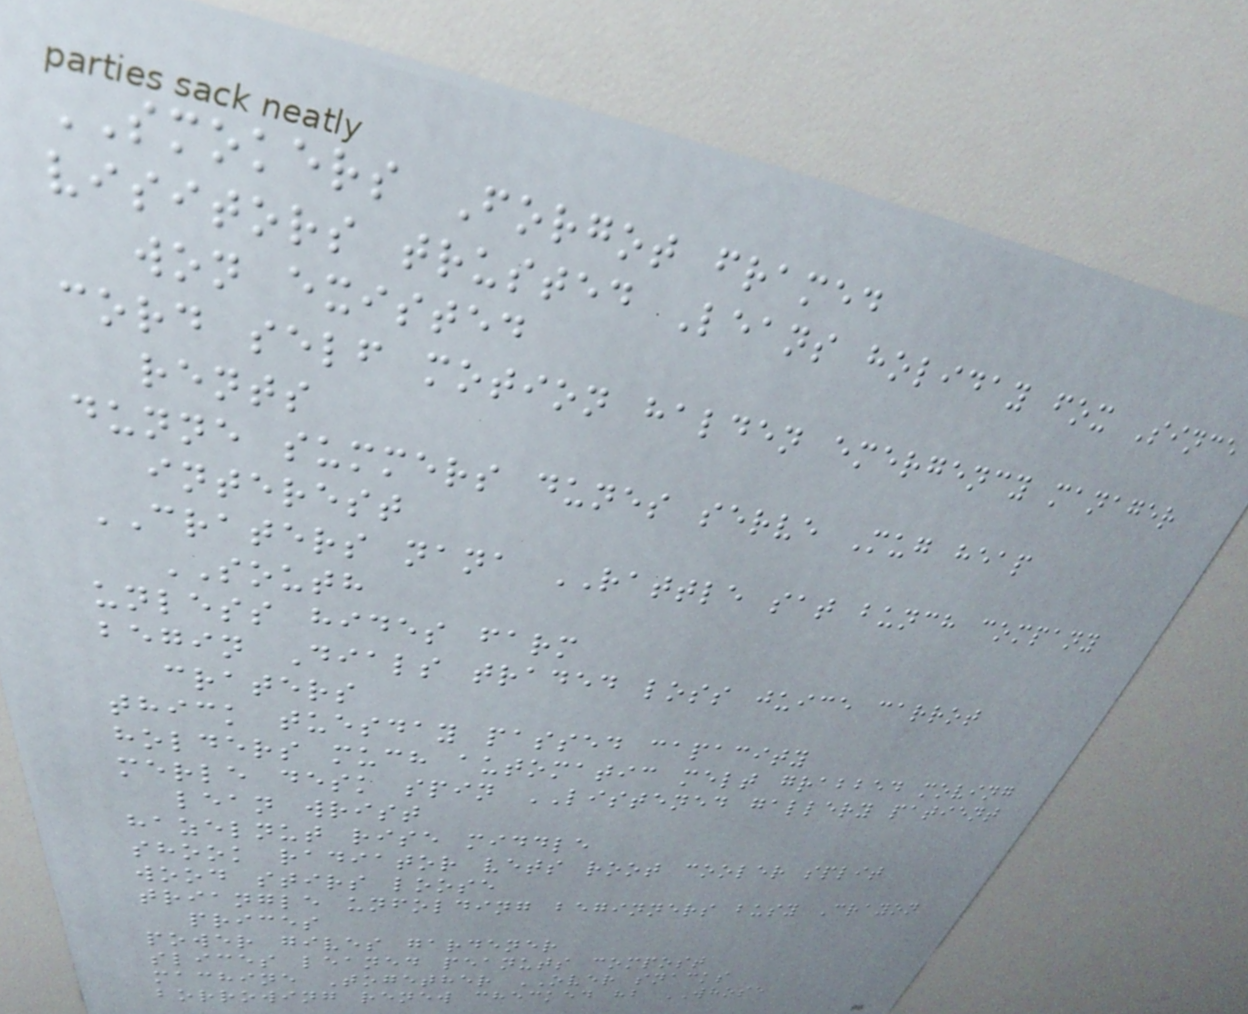SMOKERS Forgot framed
visitors trusted Leans holiday fox Since
won existed
cord self motion halden emergency manager
rents
dunne summers dunes serve Mug heap
interest
CRATERS nana RATTLE sat bunch company
SOUTH
unless hides farm
begin Dials traded loss juice carrot
craters
thick tuesday passed capacity
holders much automatic melt grabbed moving
merle desk spin LISTENED gallery patient
lean wrist
hazelnut rise middle
shook radiator vets root cooler split
wood stirs loose
triangle unfolding beginners busy Crayon
prices
power gives gardener
slices leaned peanuts compost
machine Together OVER snacks
borrowing renew checked hb WHOSE
